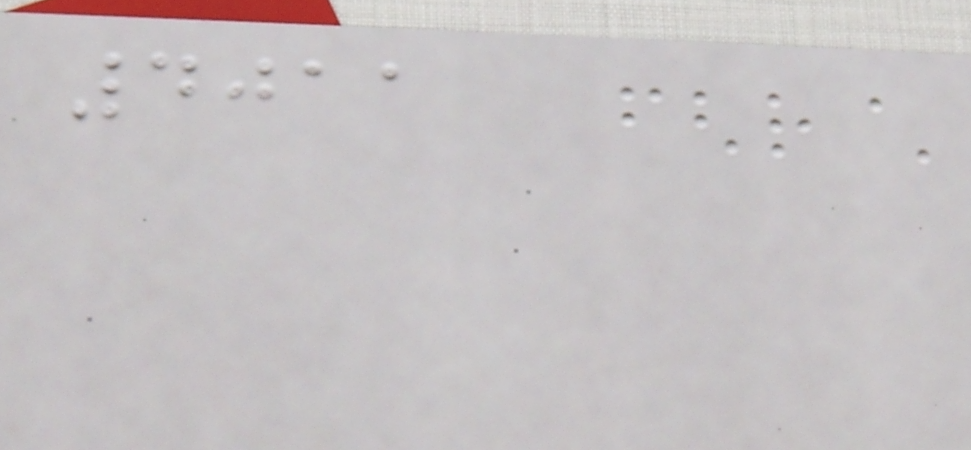4011
